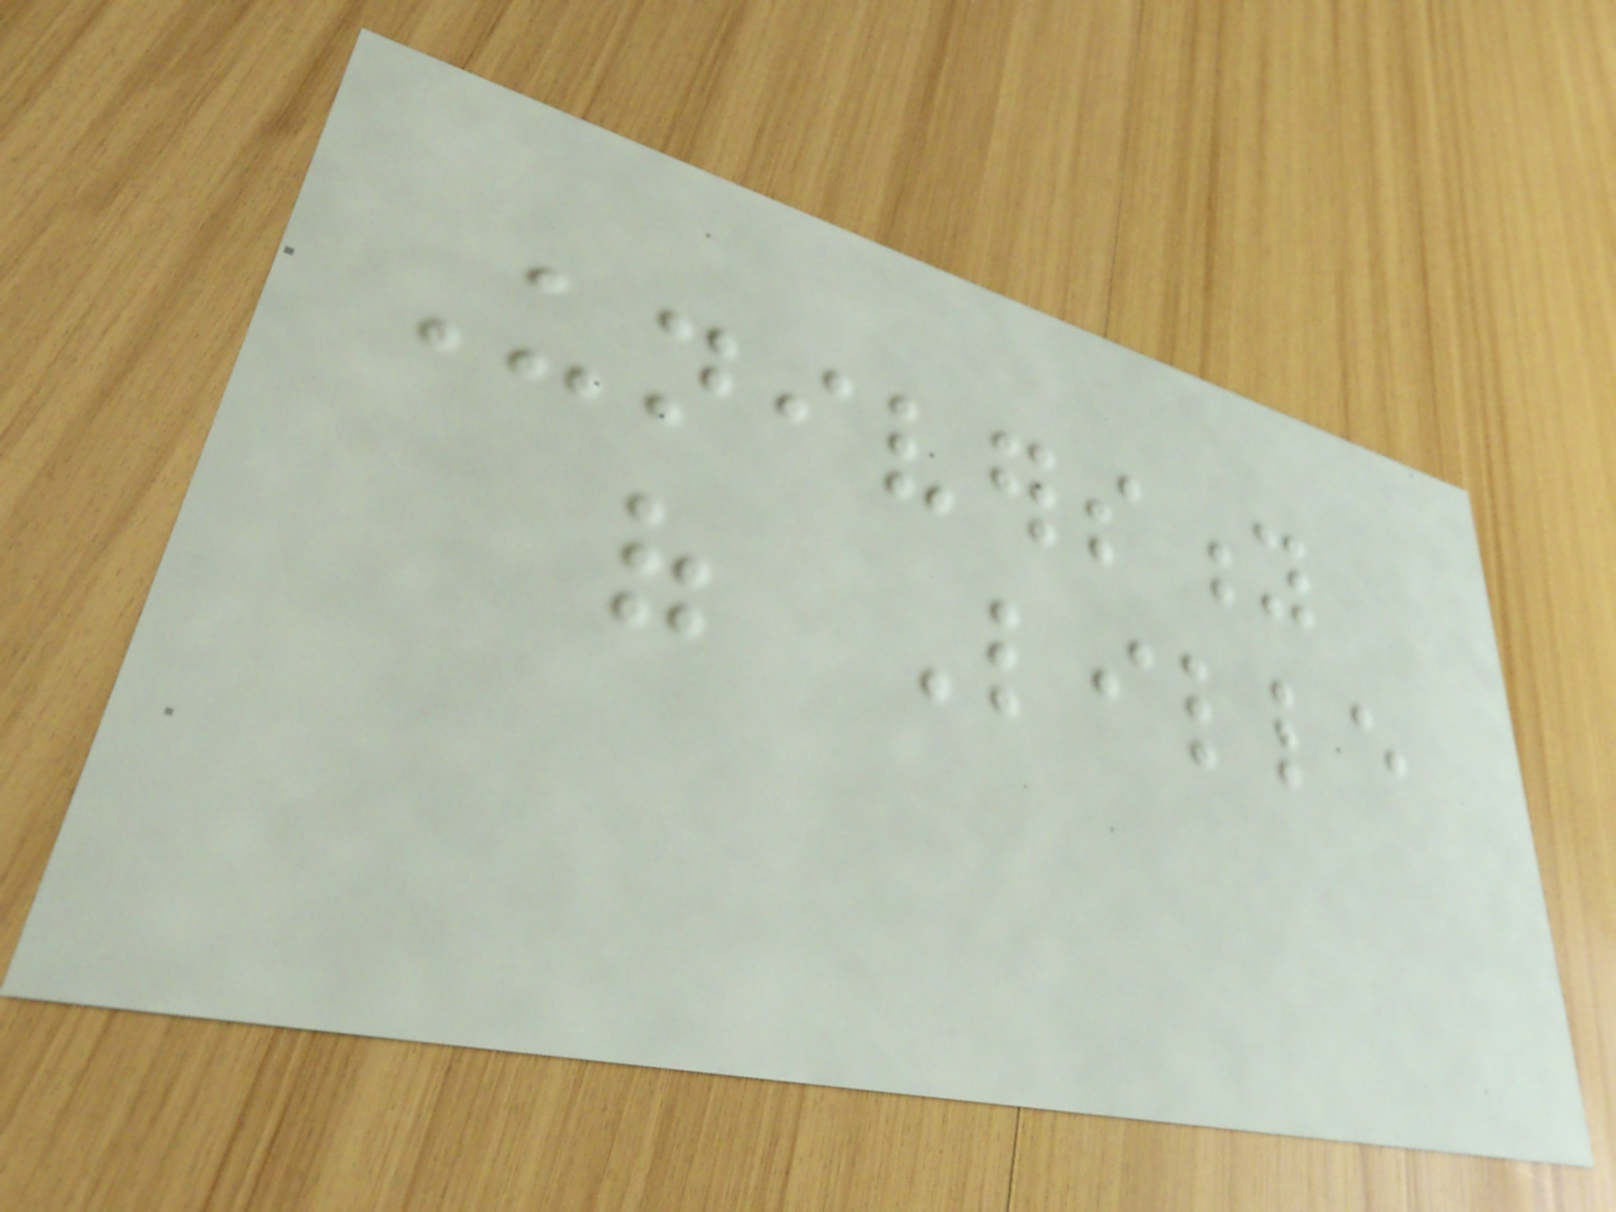University
of Lille
